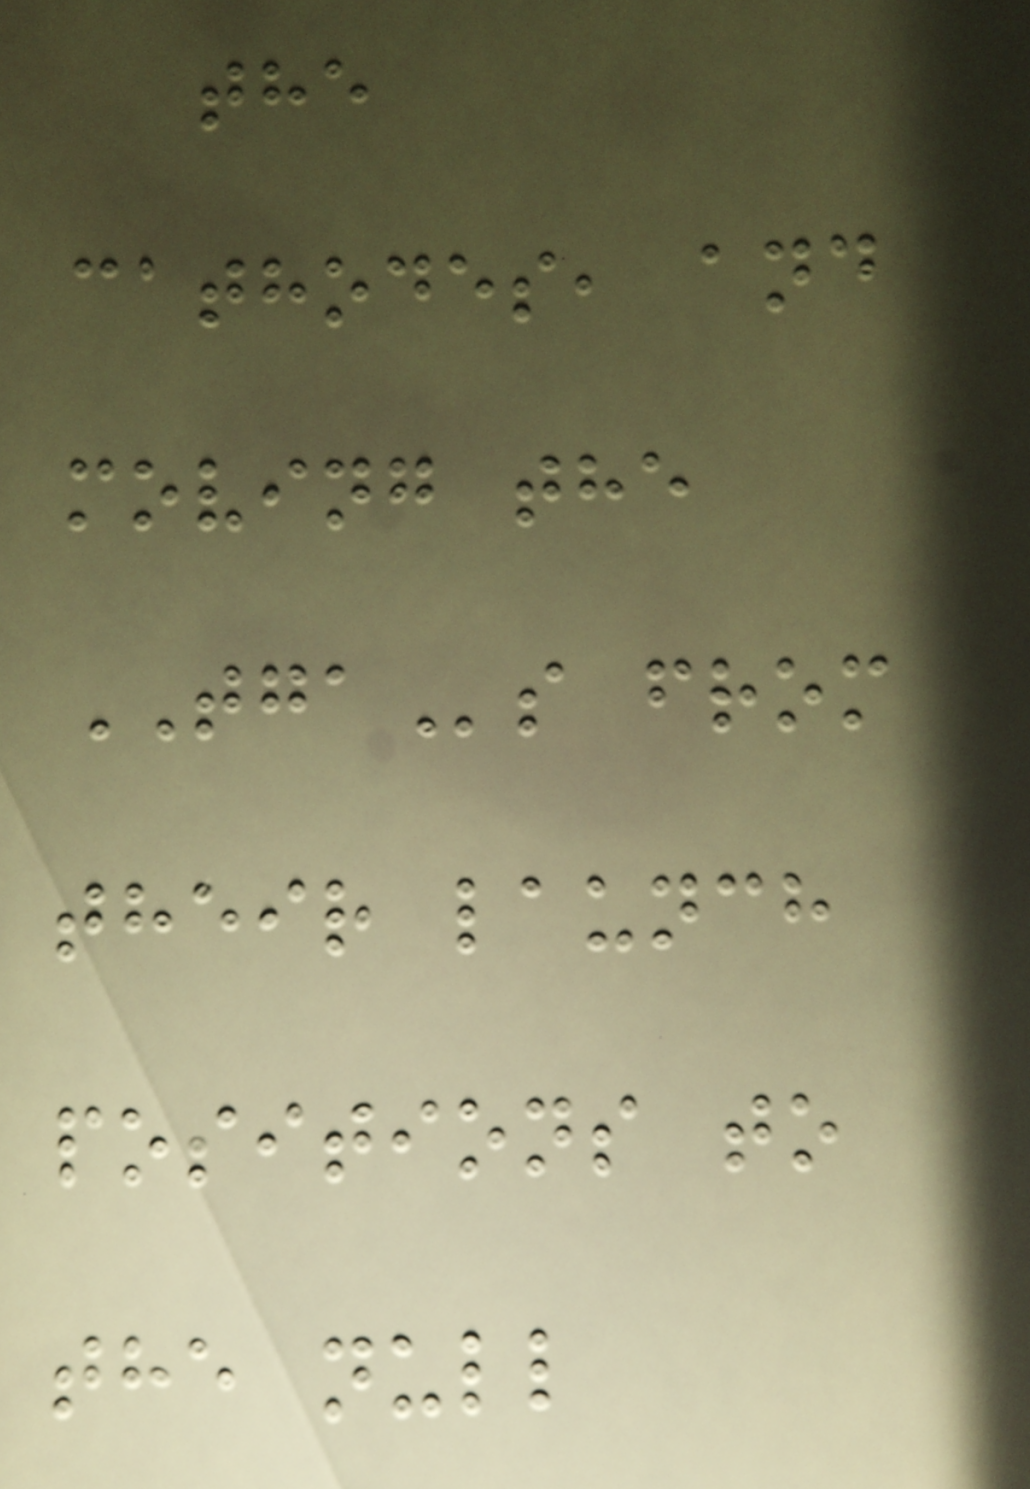the
cathodes, and
moving the
TGAs from
their launch
positions to
the null
